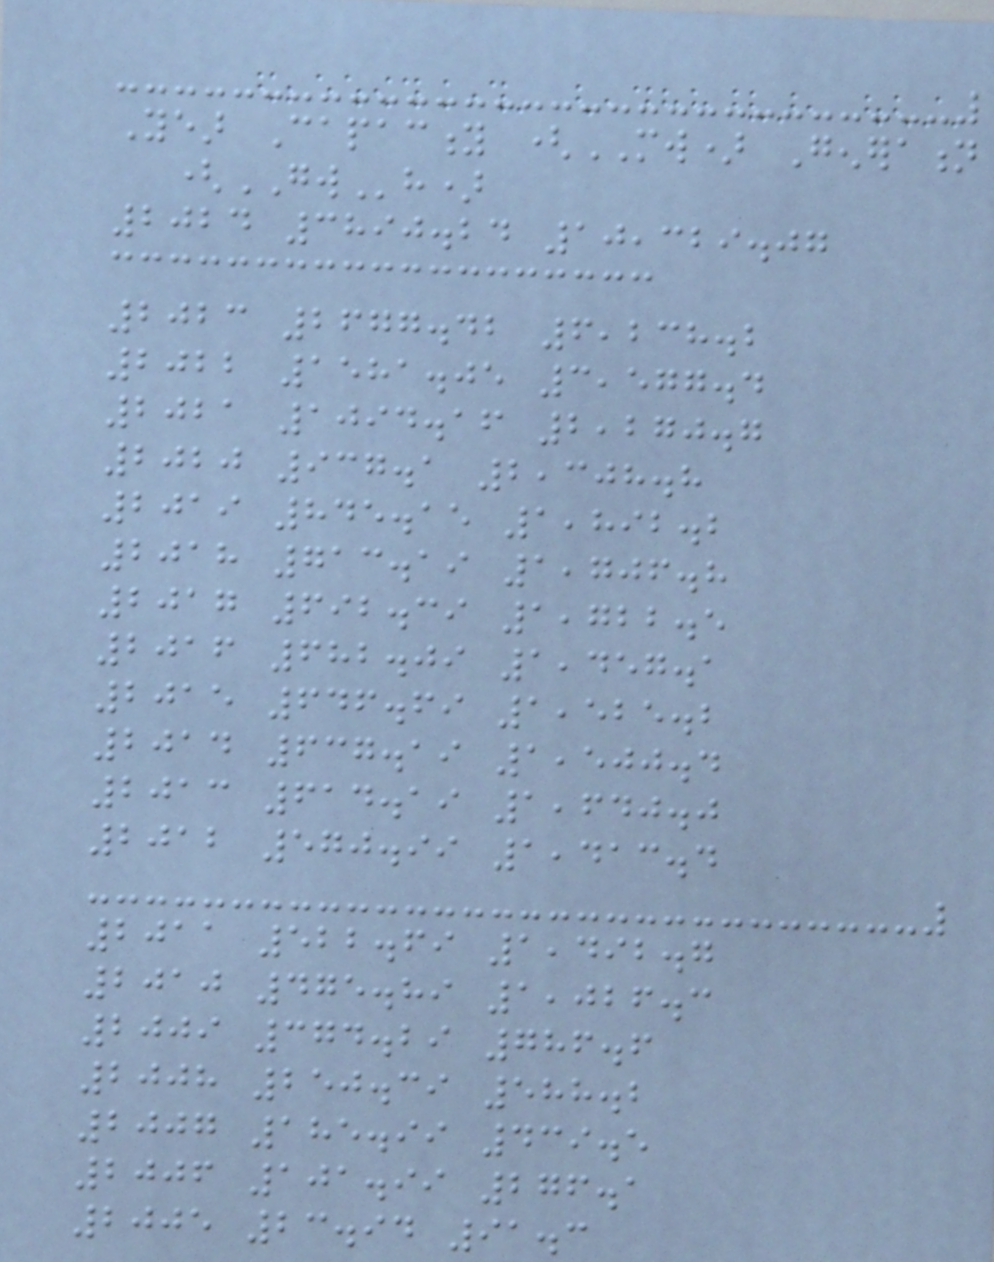Year Capacity (MW) Generation
(GWh)
2024 3890.24 10,329.07
2023 2677.42 6,238.2
2022 1581.05 3,577.4
2021 1094.16 2,270.7
2020 937.1 2,308.8
2019 845.15 1,892.2
2018 713.19 1,706.8
2017 692.39 1,722.5
2016 682.09 1,457.1
2015 646.69 1,525.2
2014 637.19 1,500.4
2013 614.19 1,640.0
2012 570.99 1,413.4
2011 522.69 1,492.7
2010 475.89 1,026.3
2009 374.29 786.6
2008 250.39 588.2
2007 185.99 439.5
2006 101.99 276.1
2005 23.94 91.3
